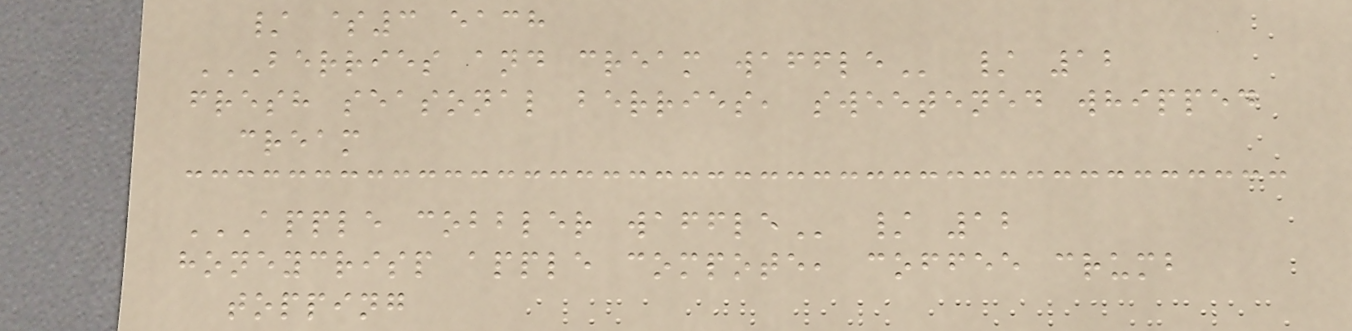/ $3 each
BERRIES AND CREAM WAFFLE / 12
fresh seasonal berries, sweetened whipped
cream
APPLE COBBLER WAFFLE / 12
honeycrisp apple compote, coffee crumb
topping
